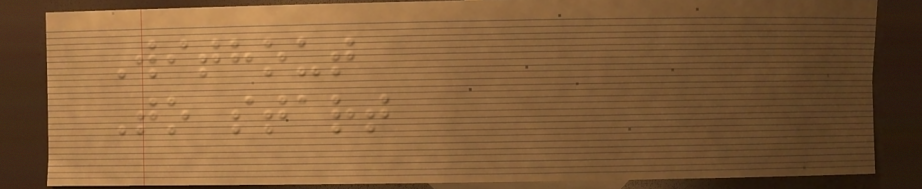Without
To start
